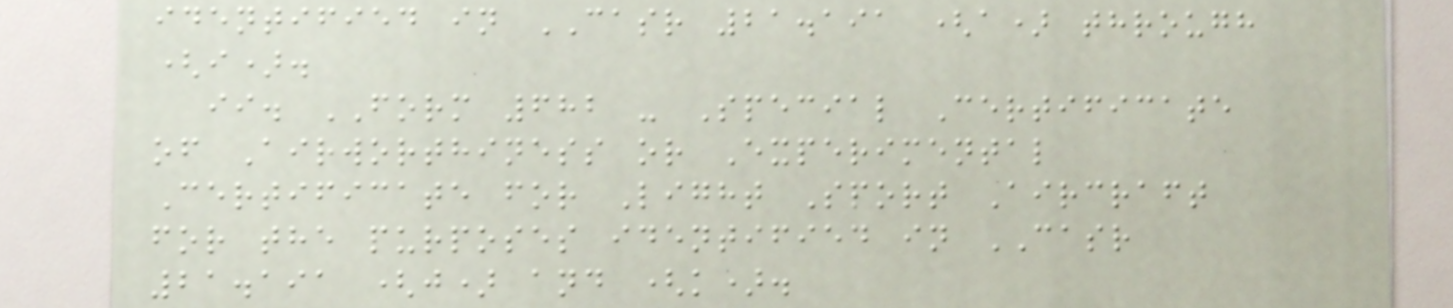identified in CASR 21.191 (a) through
(i).
ii. FORM 682 - Special Certificate
of Airworthiness or Experimental
Certificate for Light Sport Aircraft
for the purposes identified in CASR
21.191 (j) and (k).
